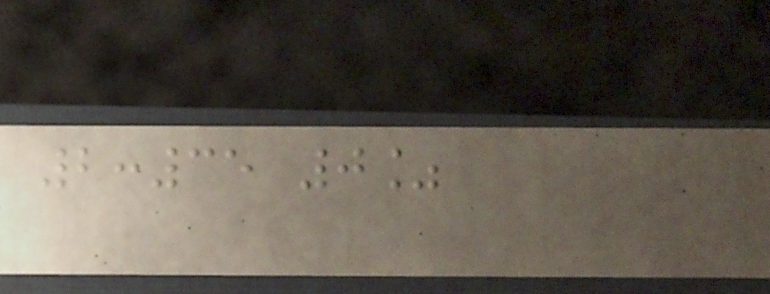2:35 0%
